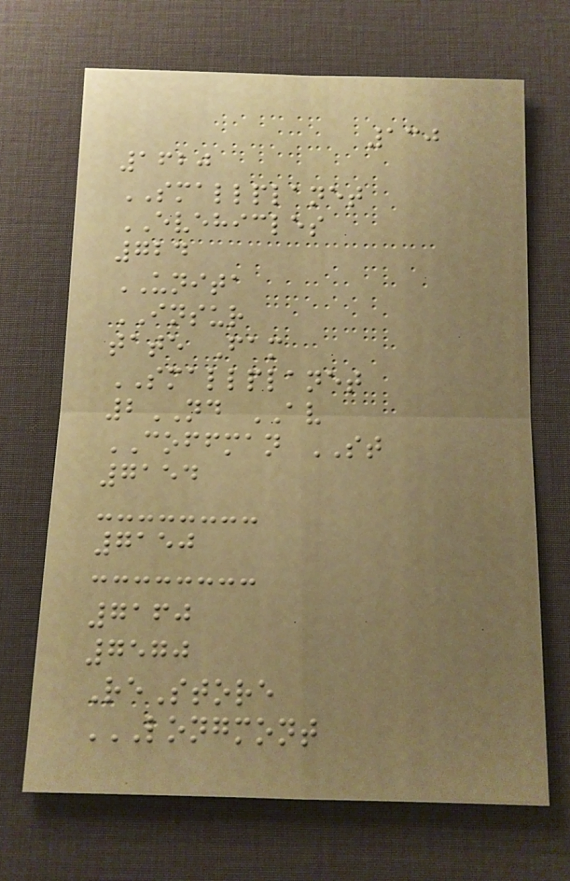130
1620
SMALLPLANET
EVEHICLES
724
UNITA
INSUR
tate Fam
SMALLPLANET
2ND AV
COFFMAN ST
7154
7150
7160
7570
ReStore
LONGMONT
